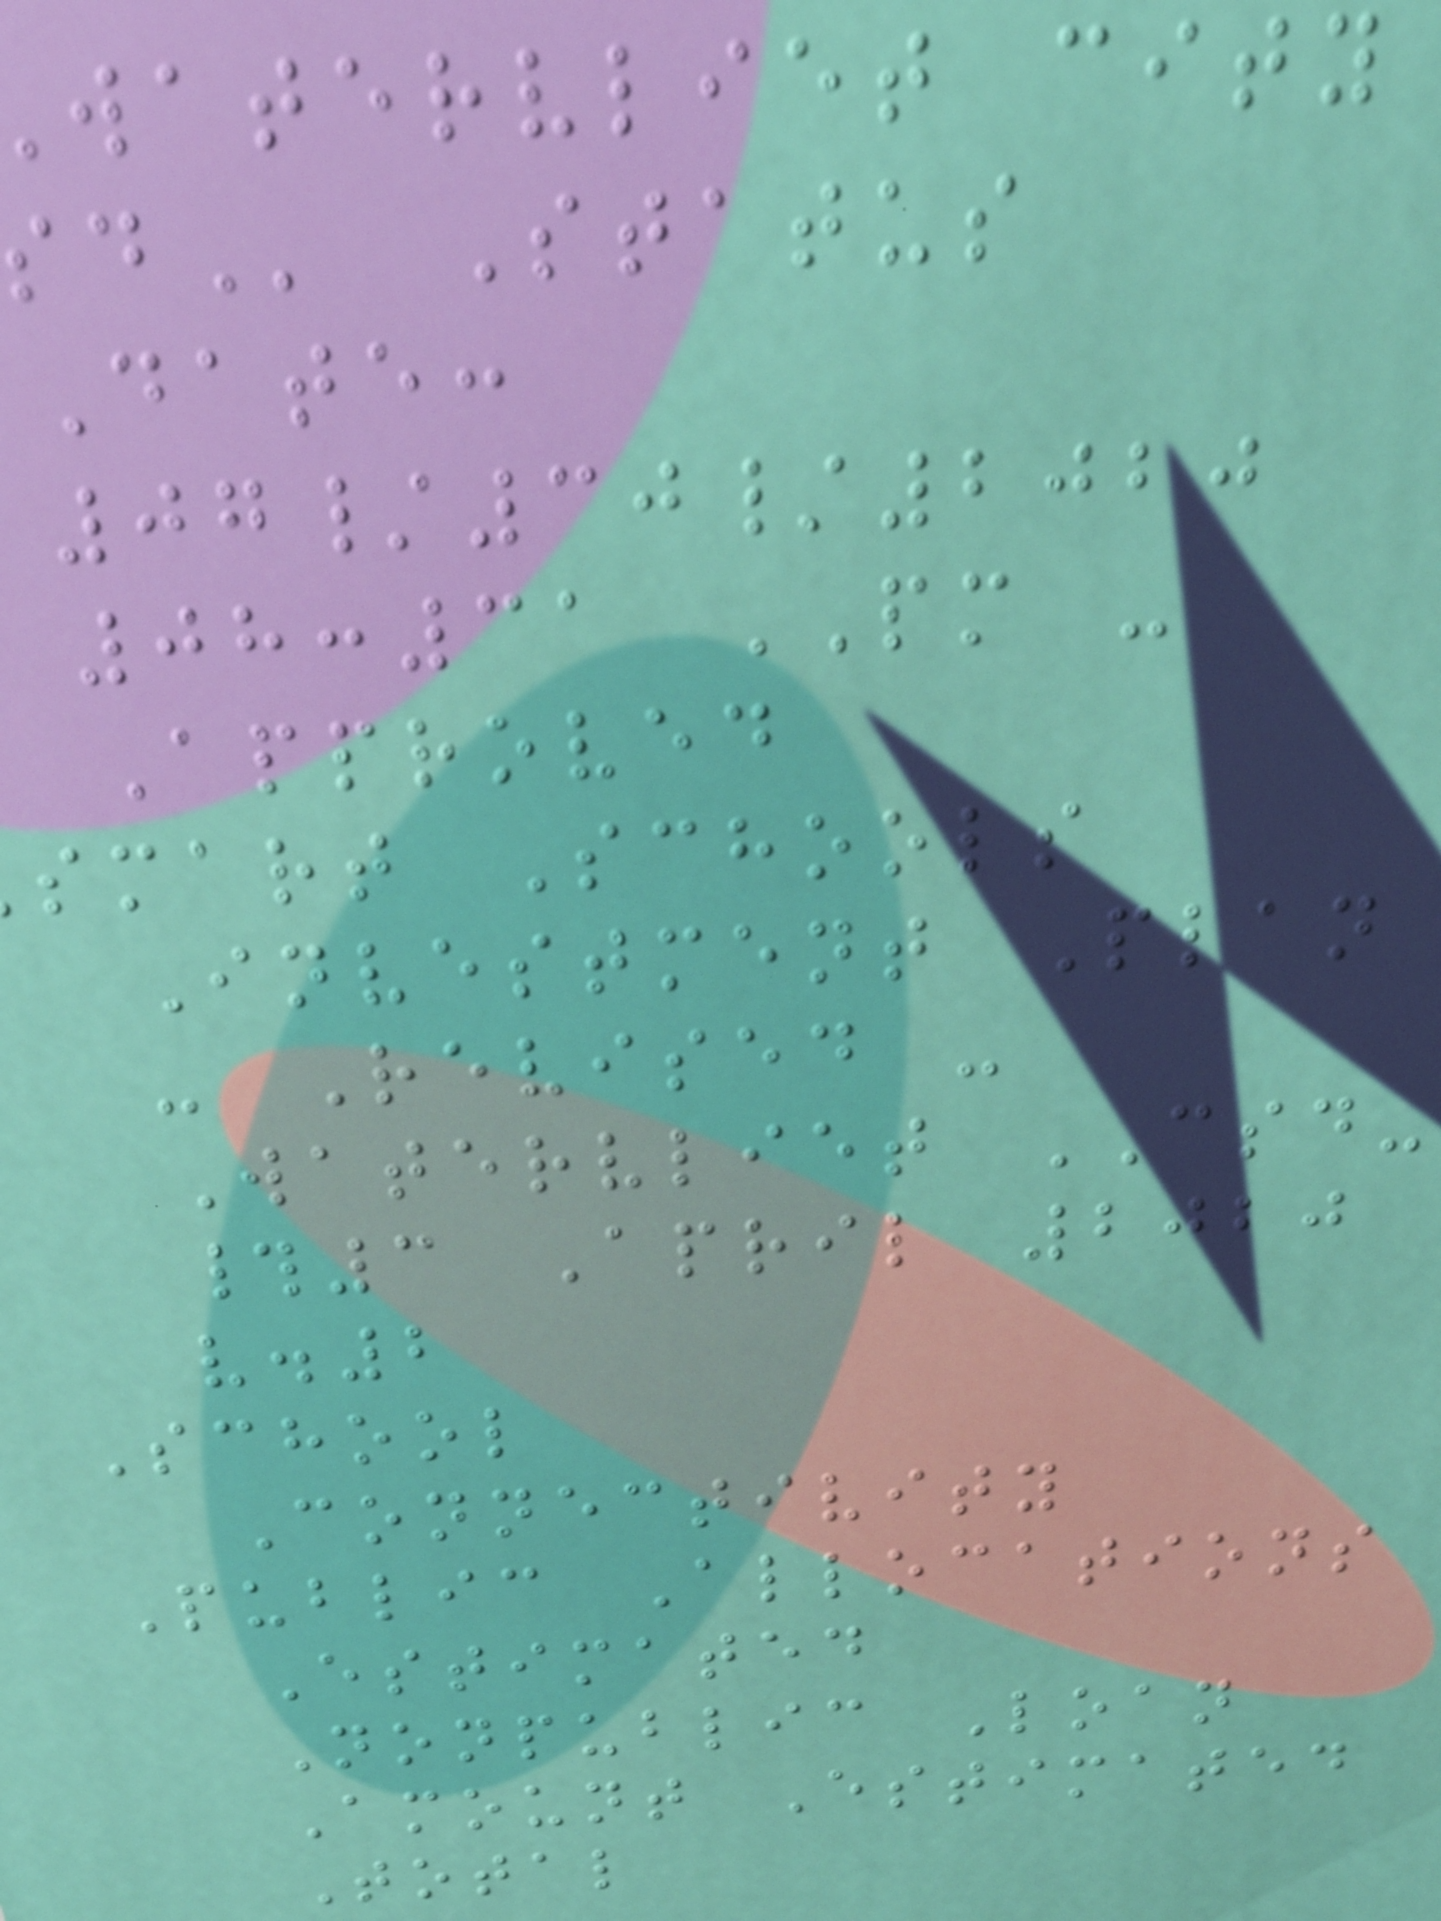watervliet city
Status
Date:
07/30/2020
08:31 PM -
Approved
smart Schools
Investment Plan
- Revised -
Watervliet CSD-
#3 April 2020
v.2
School
Connectivity
Public Allocations
Estimated
Nonpublic Loan
Amount Estimated
Total
